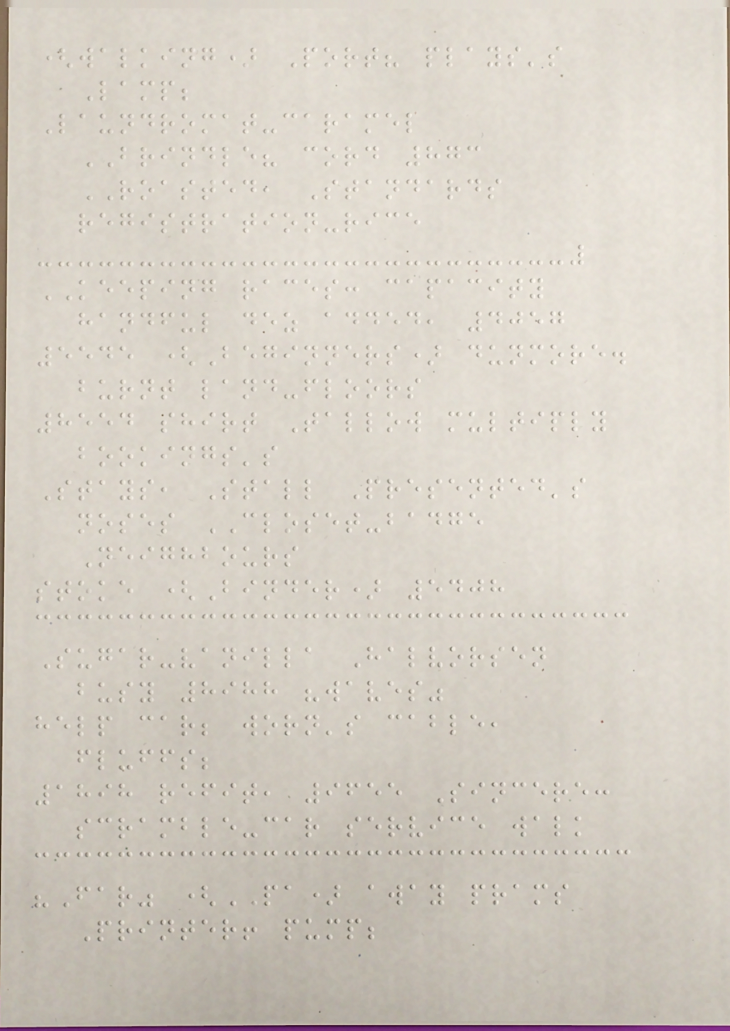(walking) Port? plays's
Lamp;
Laundromat-caramel
BRINDLE? cord 873
ROASTED, Standards
registration-rice
KEEPING races: capacity
handful dez added, 4057
5545 (Beginners) dunmore.
burnt land-floors
8554 shirt Tallow multiply
bookings's
Stays, Stall Presented's
noses CLOSET-badge
Neighbours
stoke (Binder) 5408
Sugar-vanilla Halvorsen
busy 8988 "waves"
help car; worn's cable,
fluffs;
1898 refit, 9655 Sincere:
scramble-car service walk
"Far" (PA) away prams
Printer! pump;
